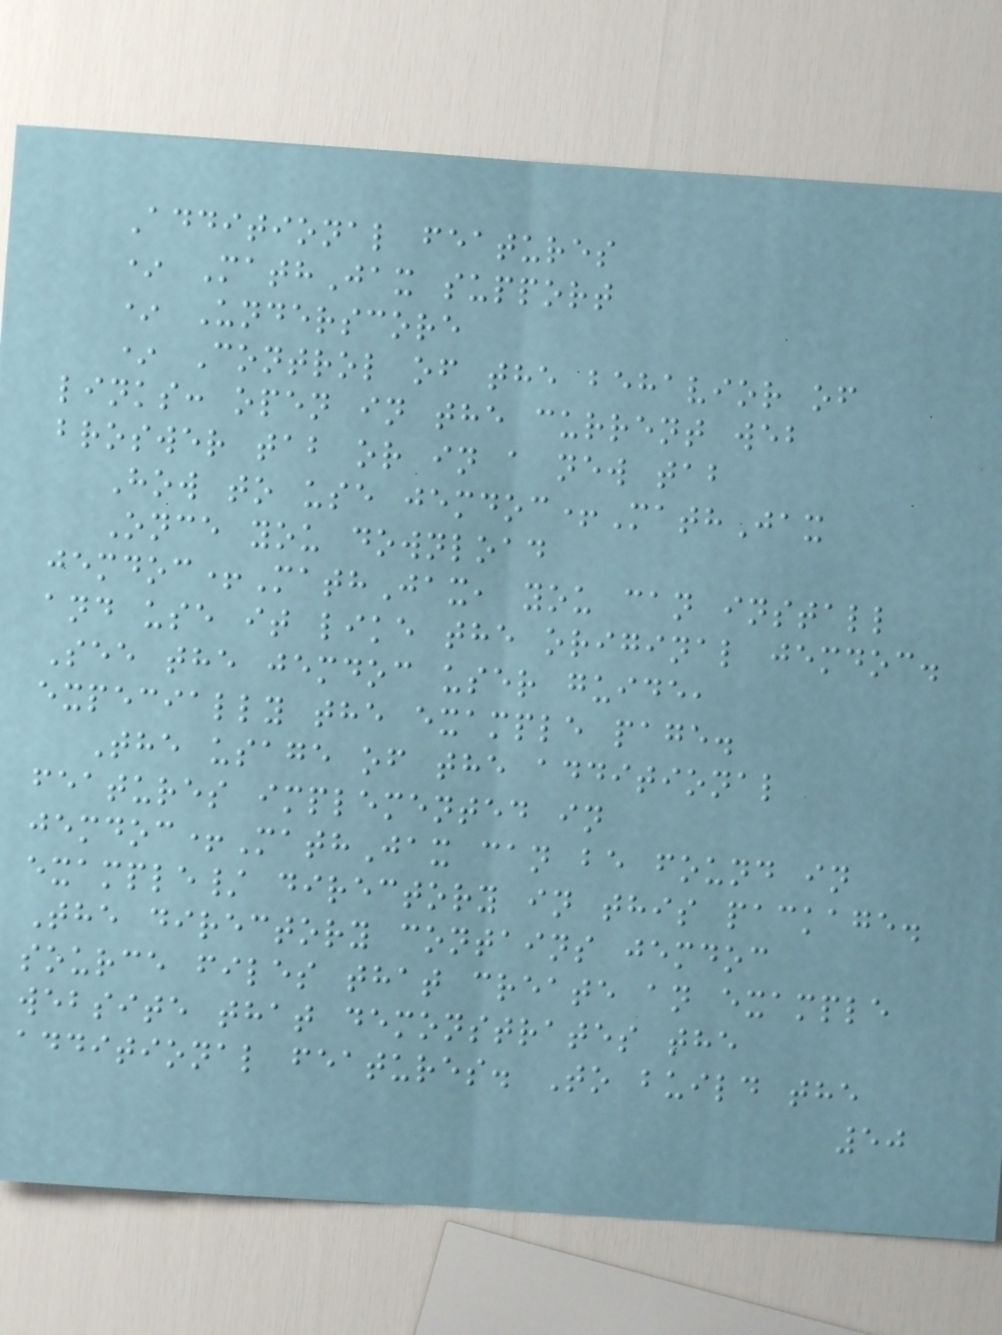Additional features
* MathJax support
* Underscore
* Control of the behavior of
links: open in the current web
broswer tab or in a new tab
How to use jemdoc+MathJax
Once you download
jemdoc+MathJax, you can install
and use it like the original jemdoc.
See the jemdoc user guide,
expecially the example page.
The usage of the additional
features implemented in
jemdoc+MathJax can be found in
example/ directory in this package.
The directory contains jemdoc
source files that create an example
website that demonstrates the
additional features. To build the
50
